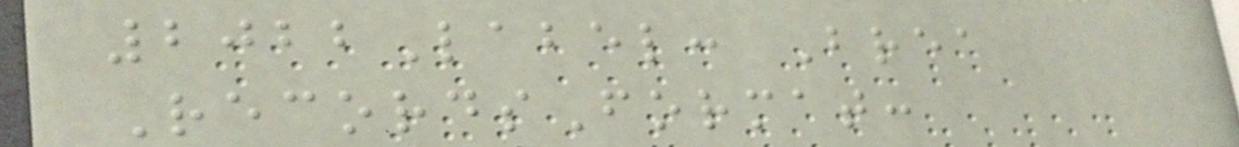2022Label: Brea
RecordsFormat:
